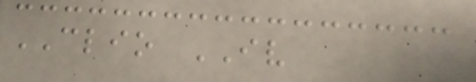CLIO IV
